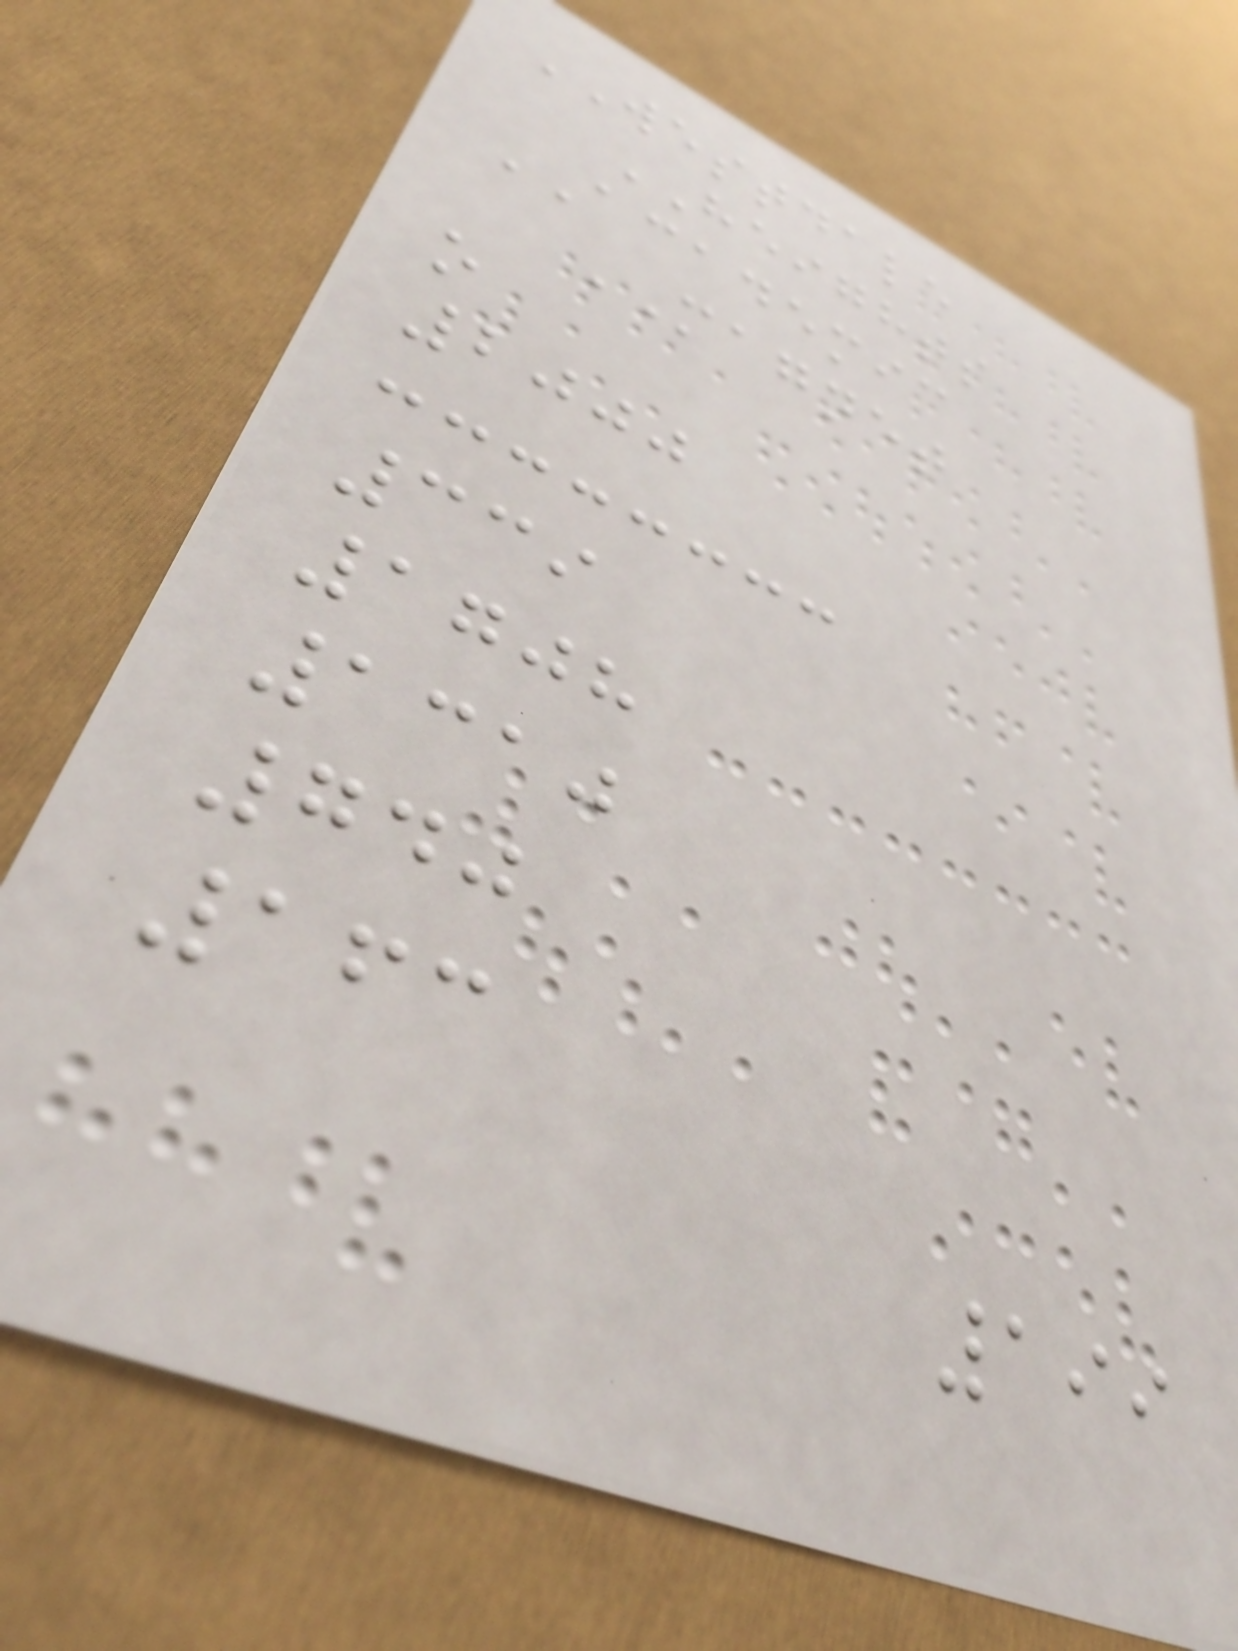WESTDALE
HEIGHTS
ACADEMIC
MAGNET
o
2000
339
1708
1310
740
163
199
